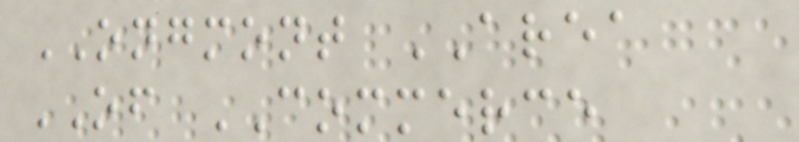ONGMONT AREA
OF COMMERCE
